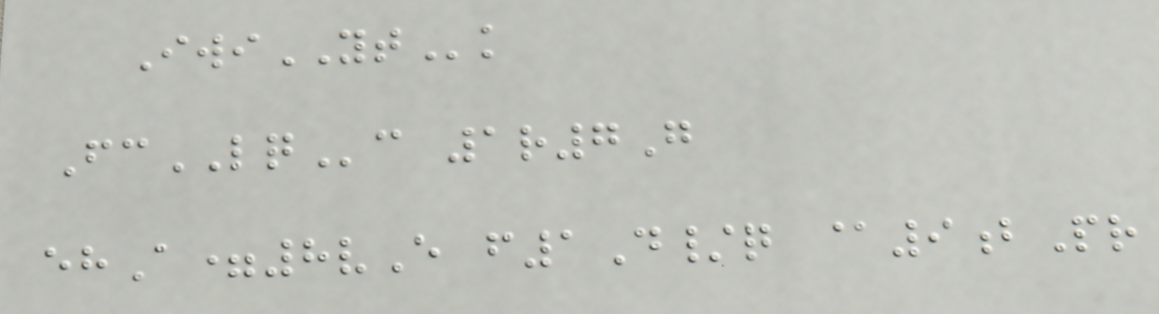IwiYTk
FcLQc 1r7G
ehA=8vE f1D/q @9bPr
